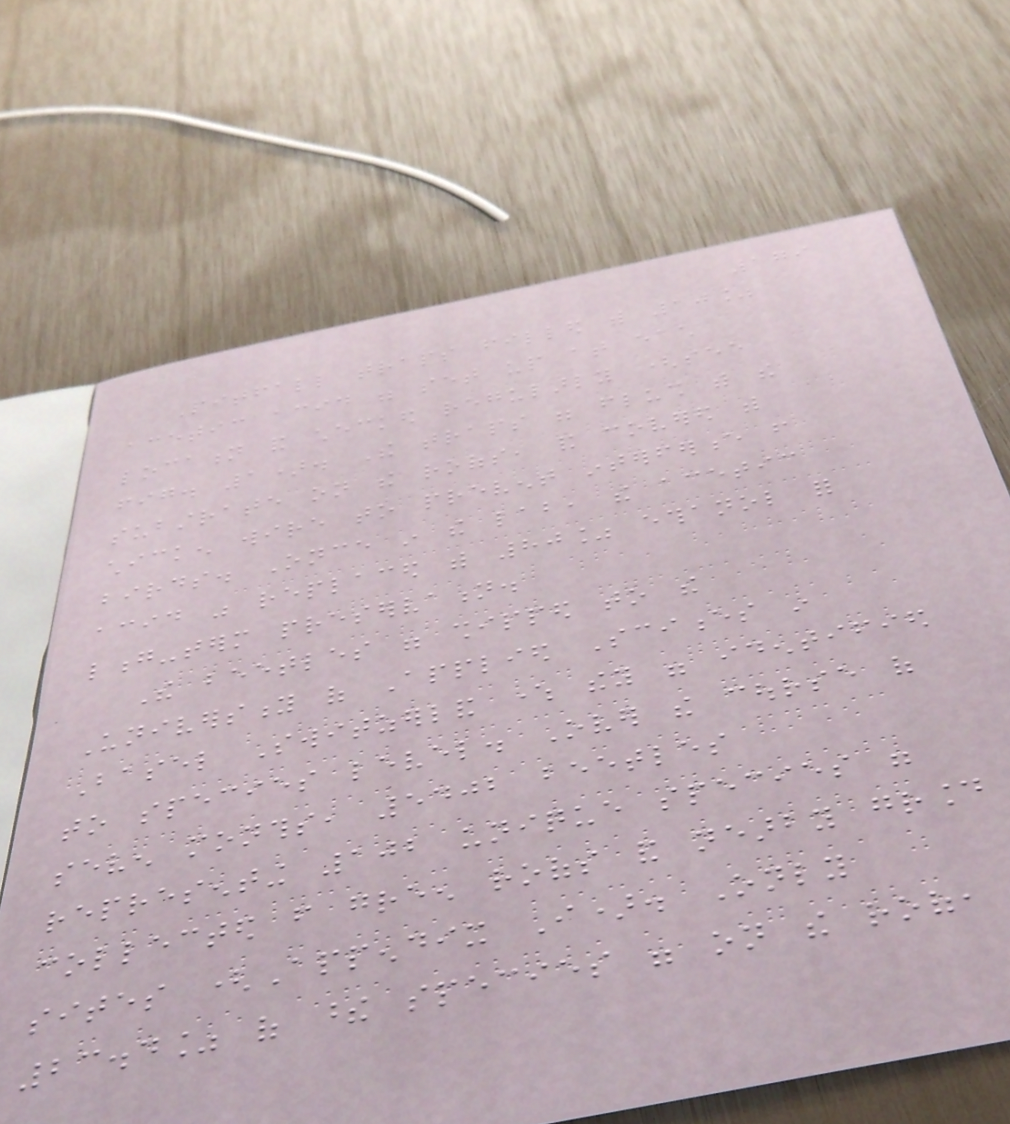179
Pitfall traps filled with 10%
acetic acid were set up at each
location and checked regularly (see
fig. 1). The traps were flush with the
substrate on the roofs, and covered with
chicken wire to prevent interference from
birds. Once in the lab, the acetic
acid was replaced with 80% ethanol for
long-term preservation.
The beetles were shipped to the
University of Applied Sciences in
Basel Switzerland where they were identified
to species level. Over the course of
seven months, 5402 beetles
representing 102 unique species were
collected from green roofs and nearby ground
sites (Appendix I). Only
23.4% of these species were on the roof,
